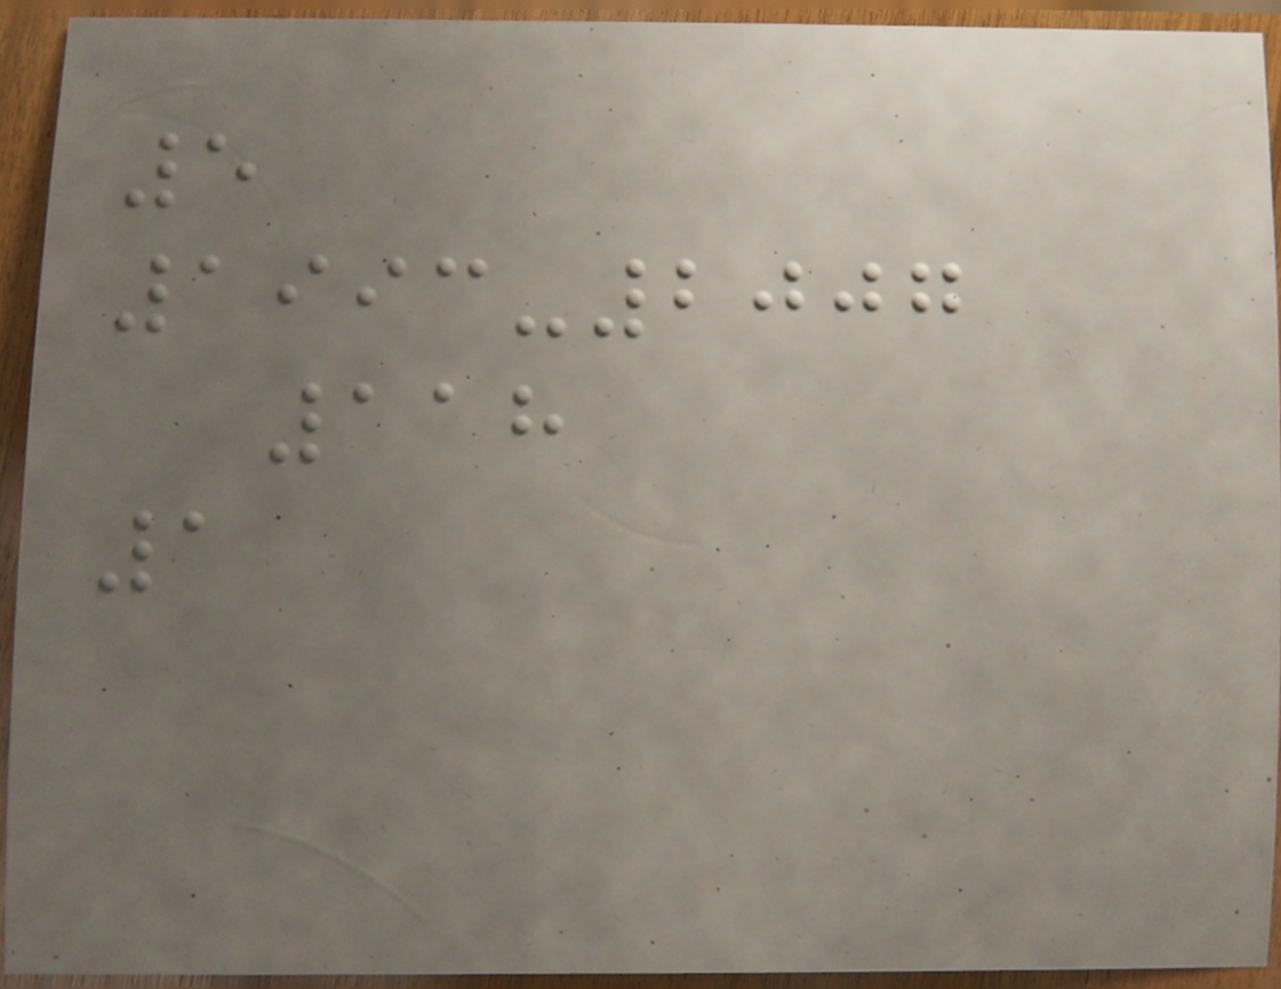5
1993-2007
118
1
